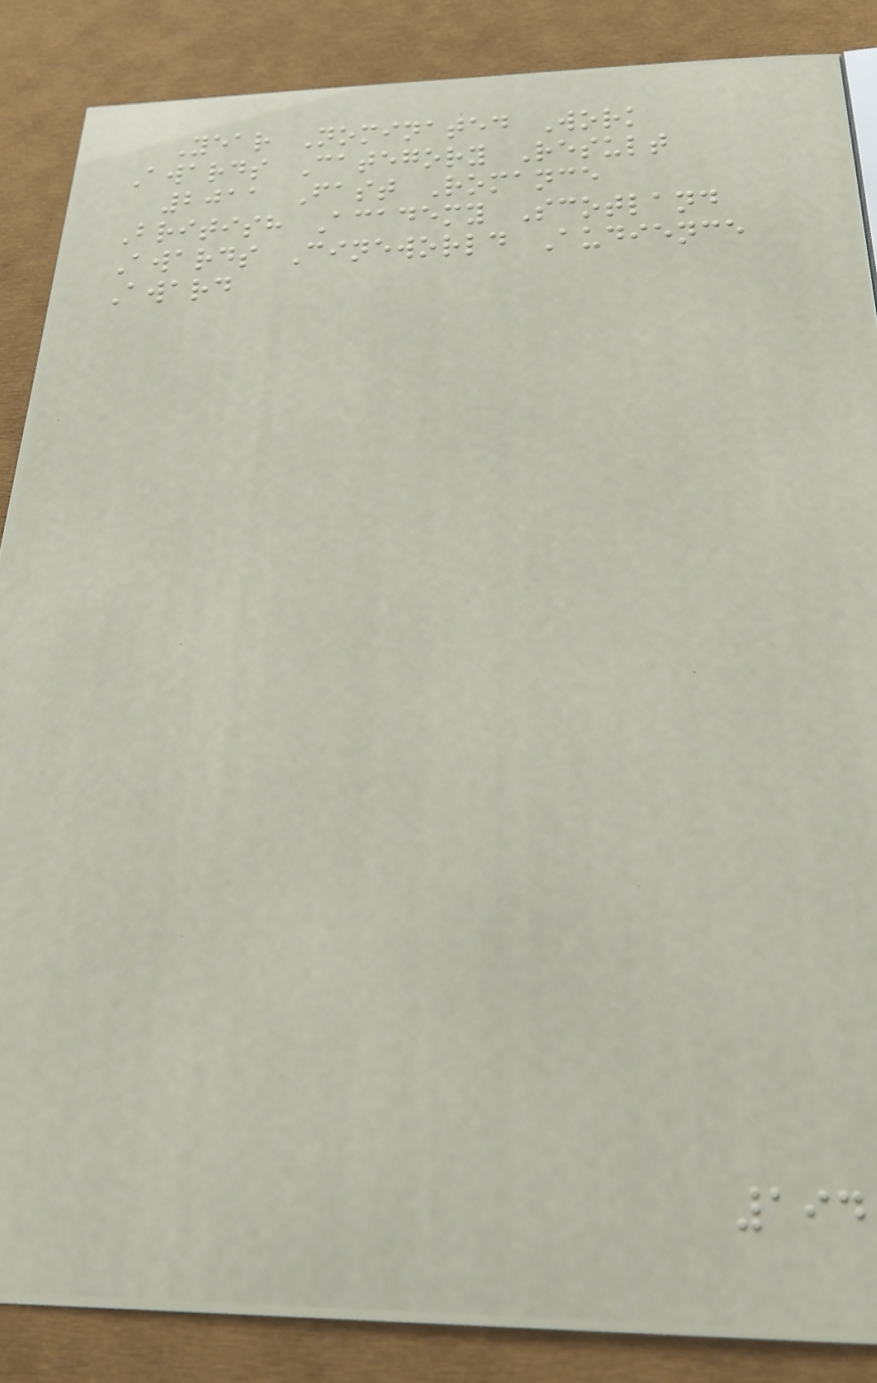Year Nominated Work
Awards Category Result
2011 Fast Romance
British Academy Scotland
Awards Cineworld Audience
Award
194
